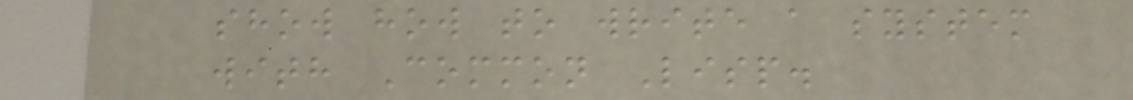show how to write a system
with Common Lisp.
